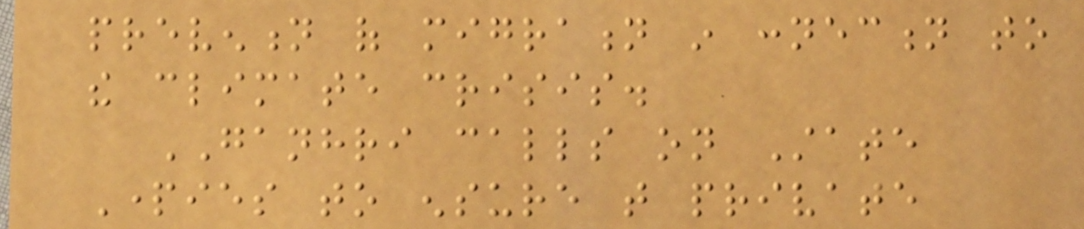prevention of migration in connection to
the climate crisis.
GANHRI calls on State
Parties to ensure that private
